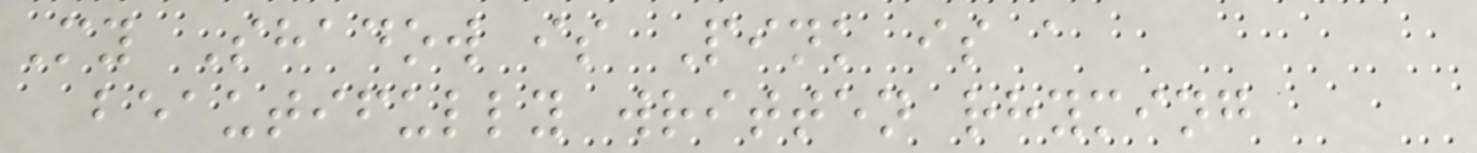My Shadow is Pink is a
beautifully written rhyming
